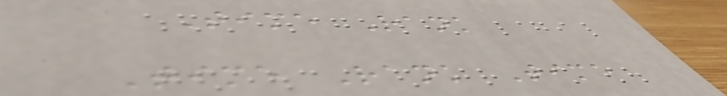Time Rank
Time Rank Time
